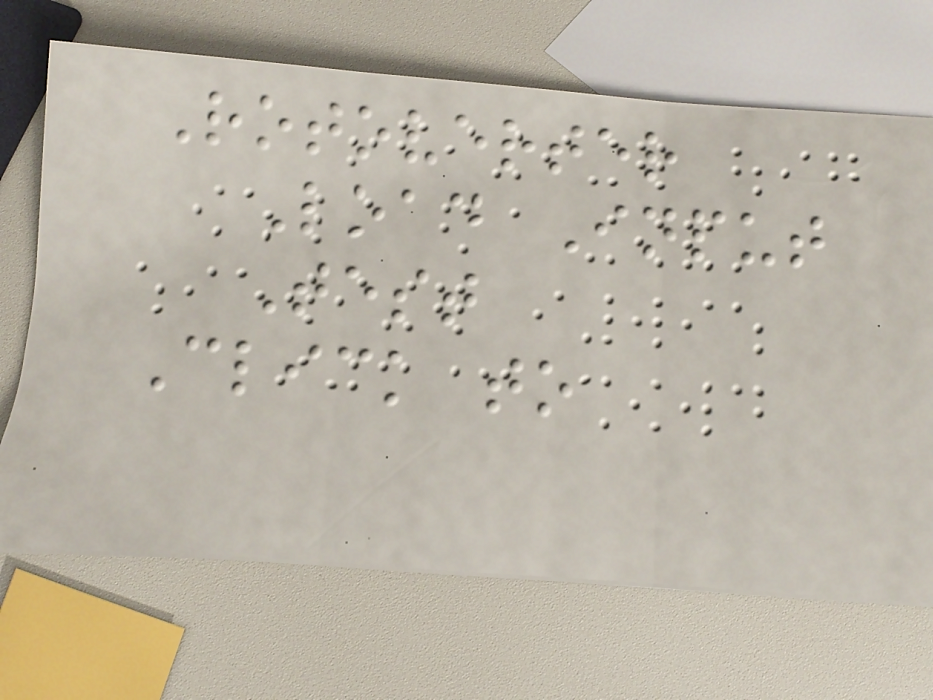Rotoverter
Load Input
Test
Click to
